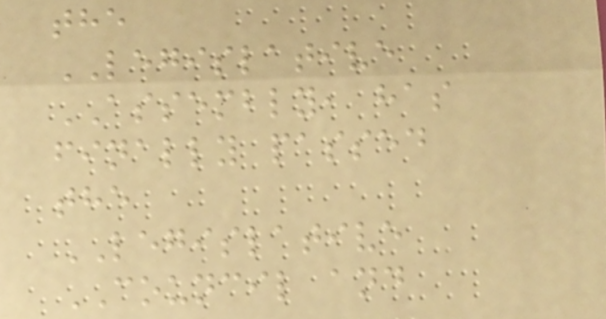the
LEGISLATIVE
ASSEMBLY, has
finally passed
the
LEGISLATIVE
COUNCIL and
